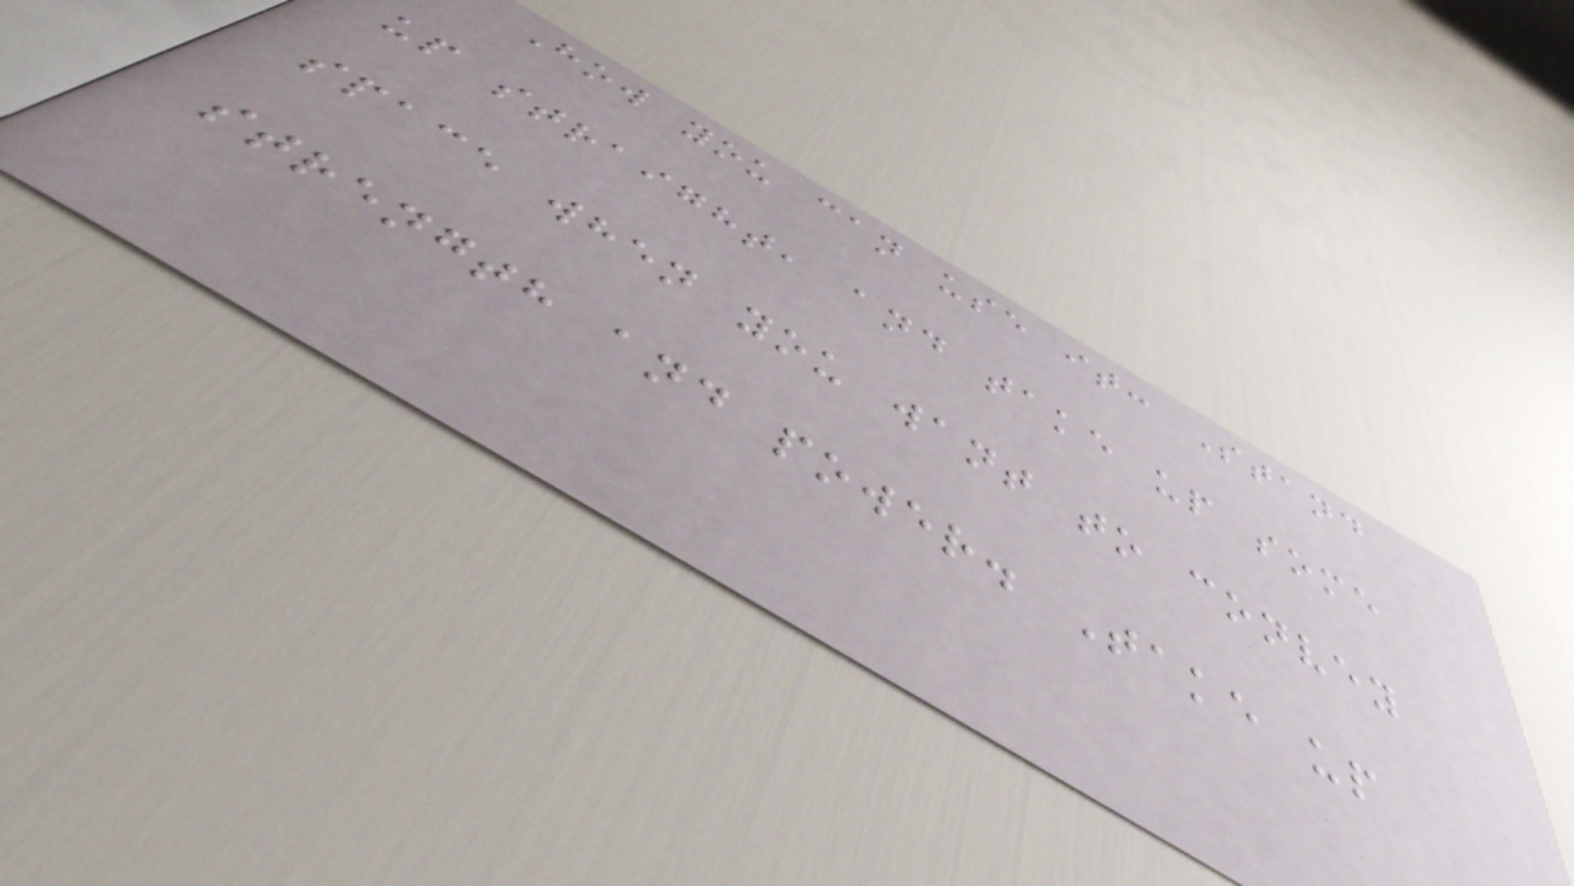How you can use it: Stand
up straight, and take up some
space when you want to convey
strength and power. Take up
